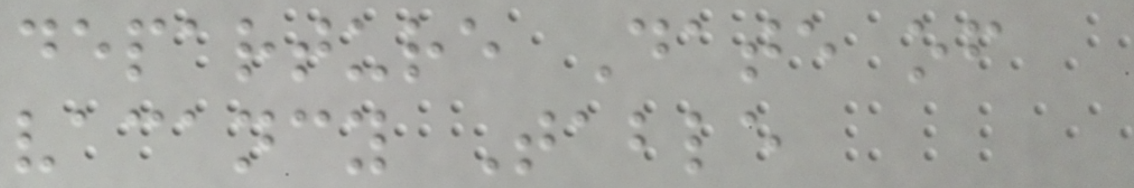departure Date of
vacancy Table
